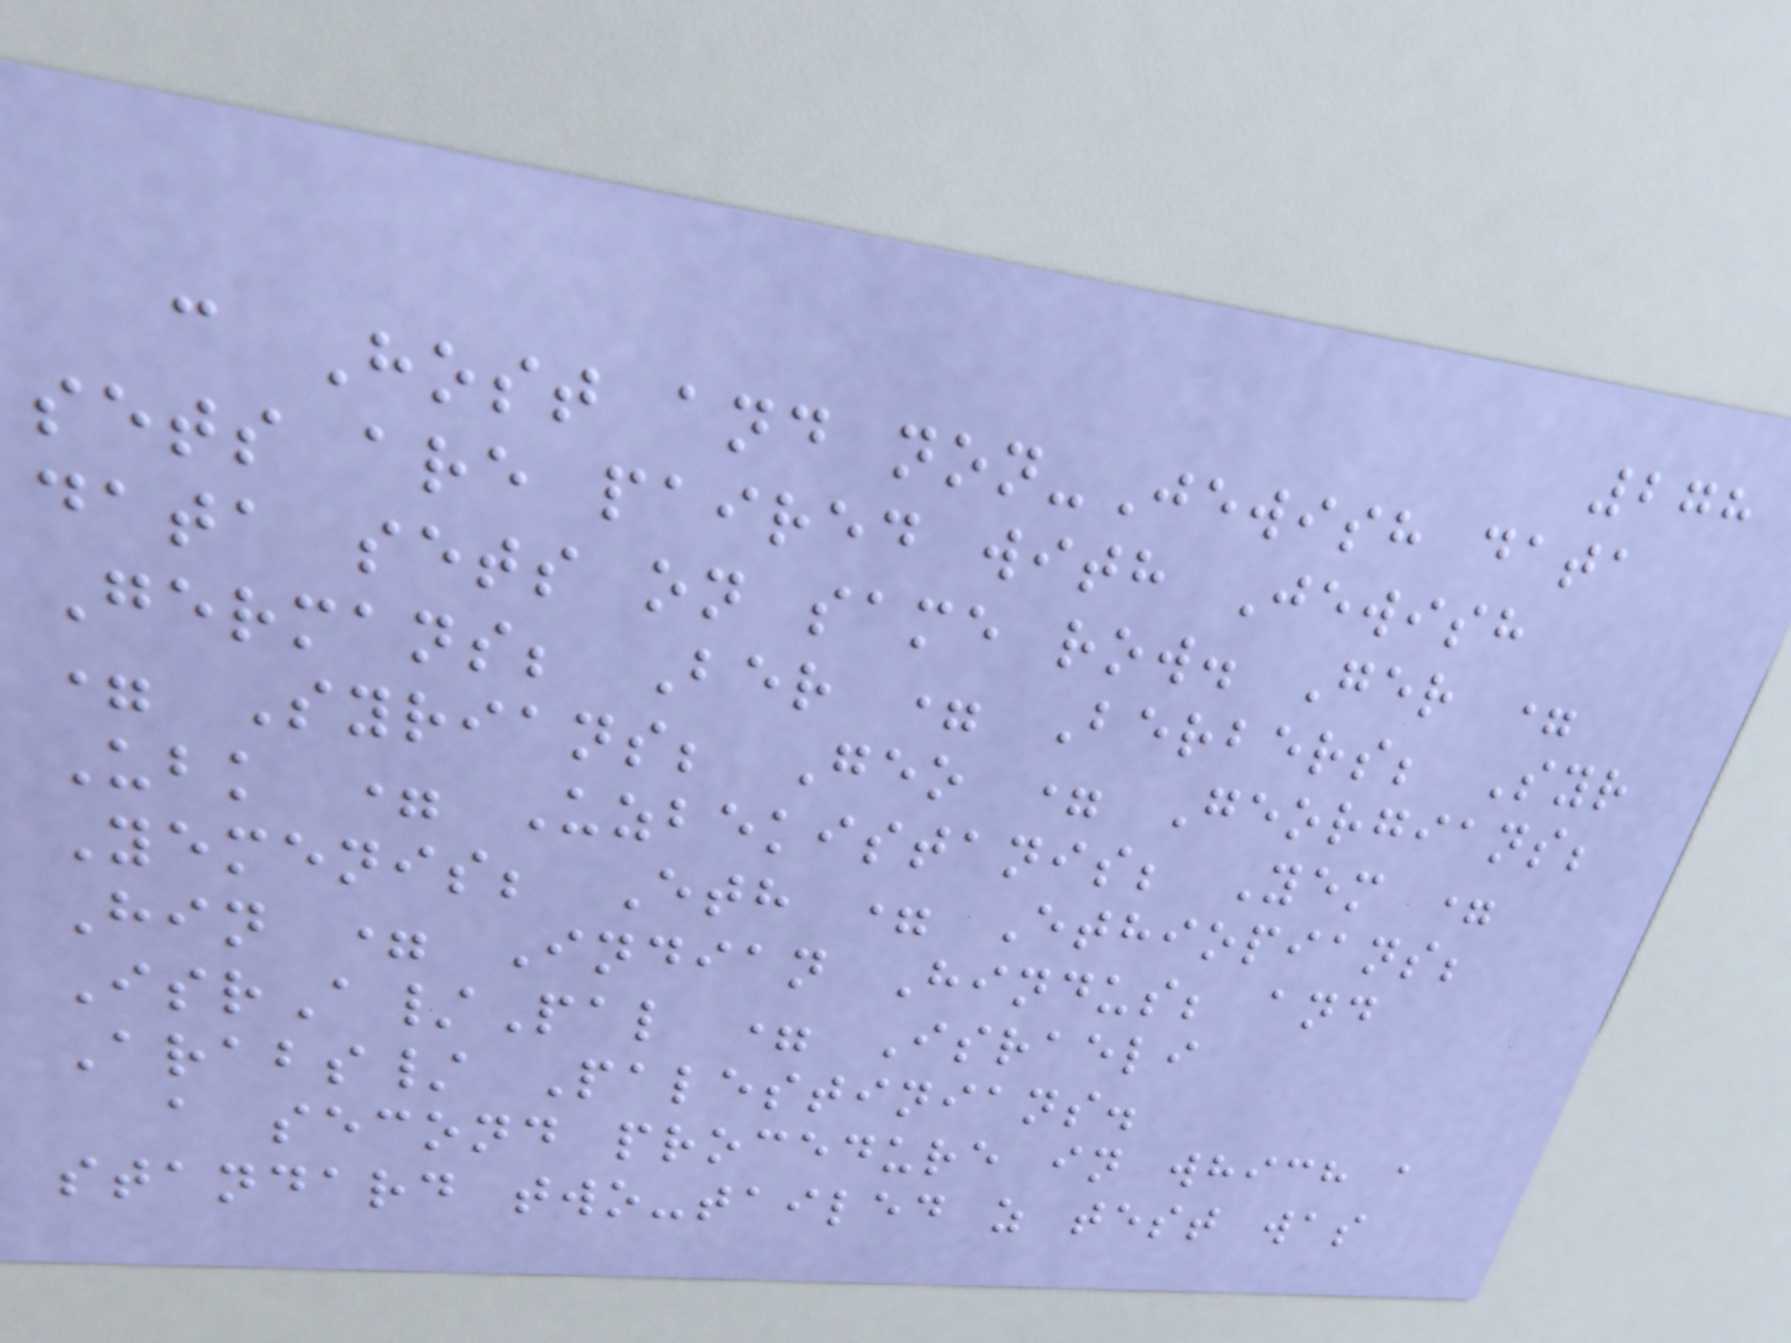278
c Host and non-Jewish data
sets are paired with Jewish
data sets on same row. Ger =
Germans; Ber = Berbers; Syr
= Syrians; Geo = Georgians;
Ubk = Uzbekistanis; Yem =
Yemenis; Eth = Ethiopians;
Hin = Indian Hindus; and
IsrA/Pal = Israeli
Arabs/ Palestinians.
a second procedure in which a
standard two-tailed z test was
